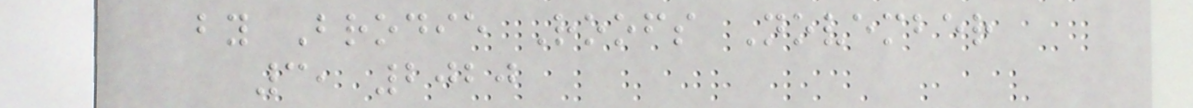by Brodie Roofs November
3, 2020
